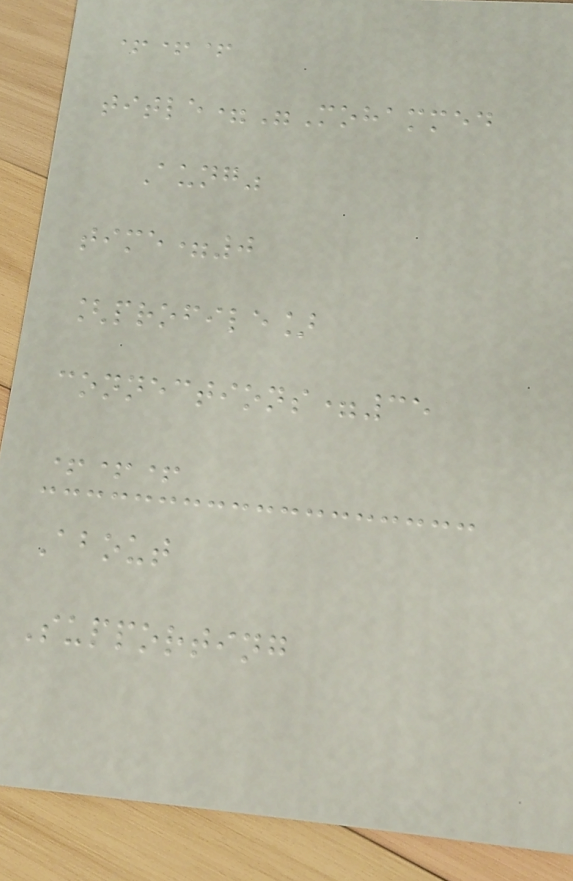+++
title="Mohammed
Aung"
time=0
[profile]
connections=35
+++
About
Supporting
